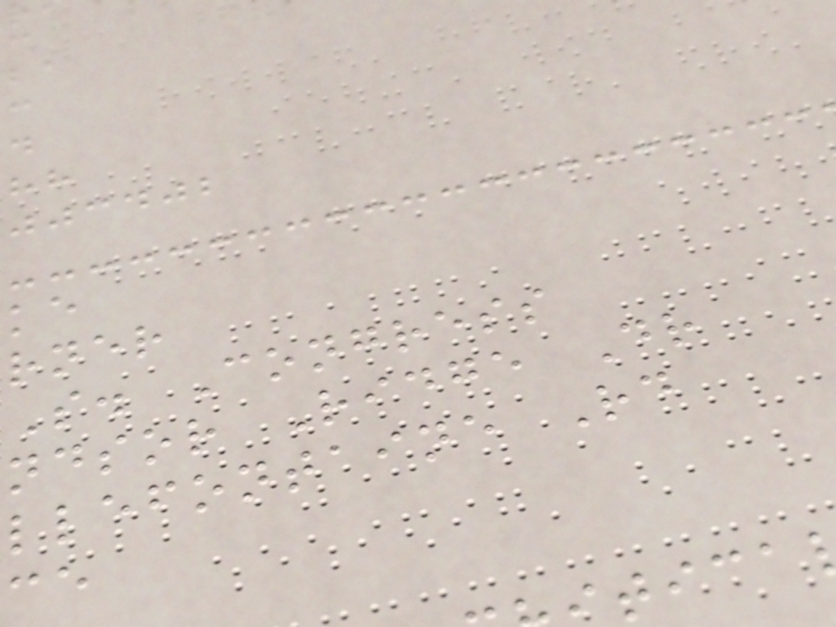jjcdjb
rner
S. Congress
ndsor Ridge Dr
llefontaine Rd
